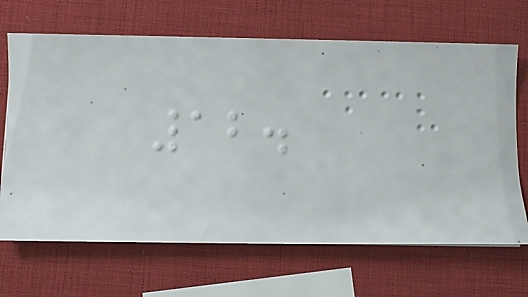12.
